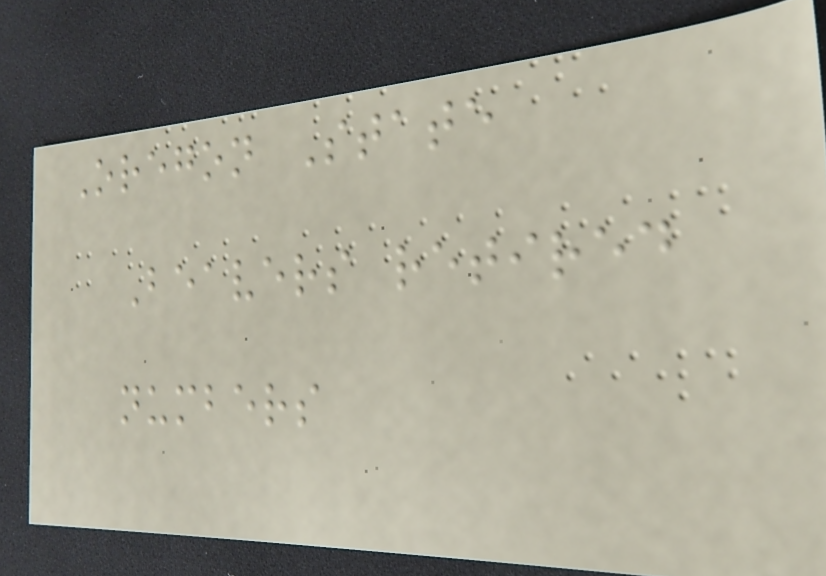Oregon State
Beavers retired
numbers
